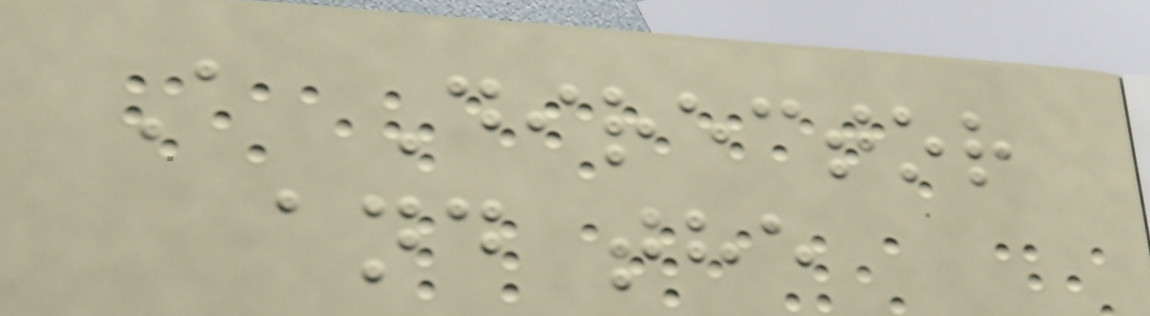A Director
and the
